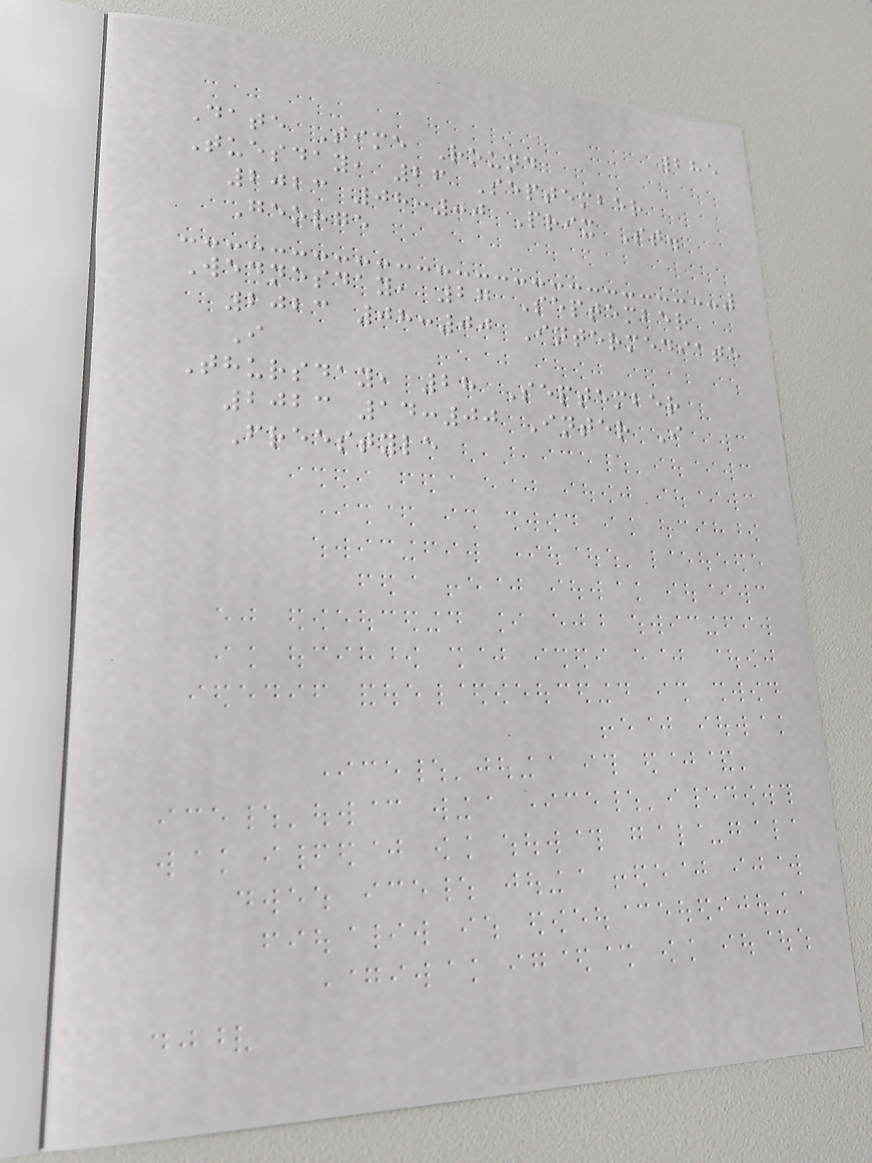285
Date Time Round
Tuesday, 26 September
2023 08:00 Prix St.
George
Wednesday, 27 September
2023 08:00 Intermediate
I
Thursday, 28 September
2023 14:00 Inter I
Freestyle
